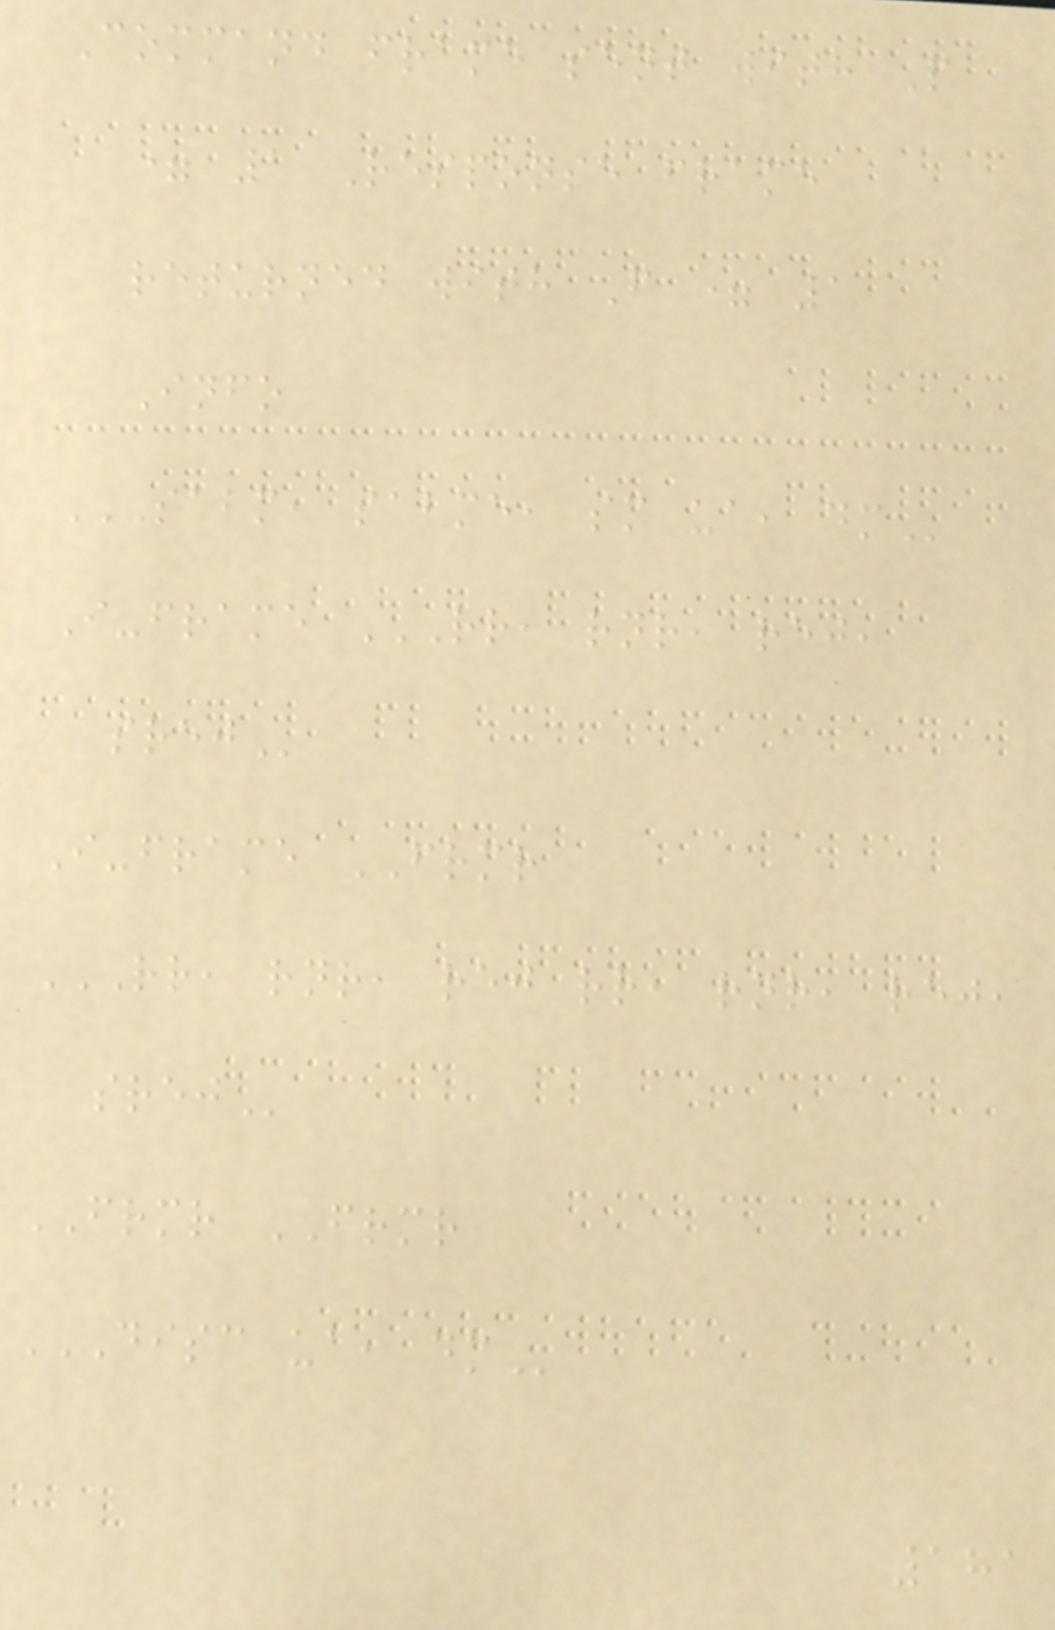Command frame sent with P
= 1 Response frame
returned with F = 1
Info
SABM, SABME, SM UA, DM
I-frame RR, RNR, REJ,
SREJ
I-frame FRMR
RR, RNR, REJ RR, RNR, REJ,
SREJ
FRMR FRMR
DISC UA, DM
181
